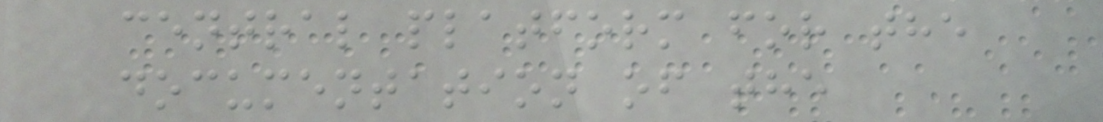central platform for the
documentation of the
